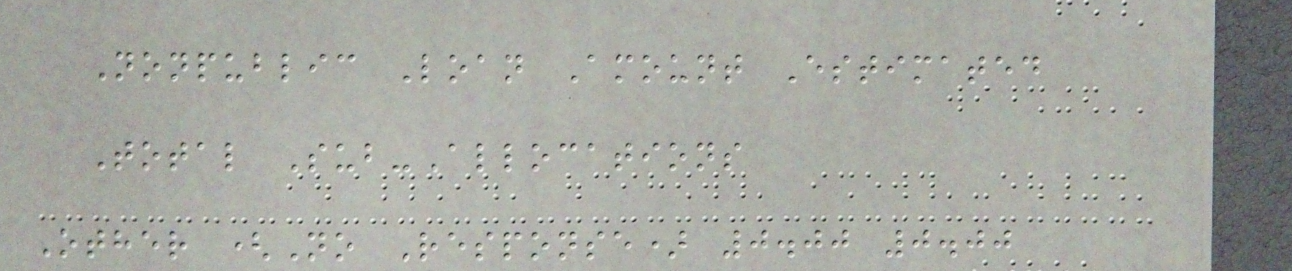Nonpublic Loan Amount Estimated
Total Sub-Allocations
Other (No Response) 0.00 0.00
